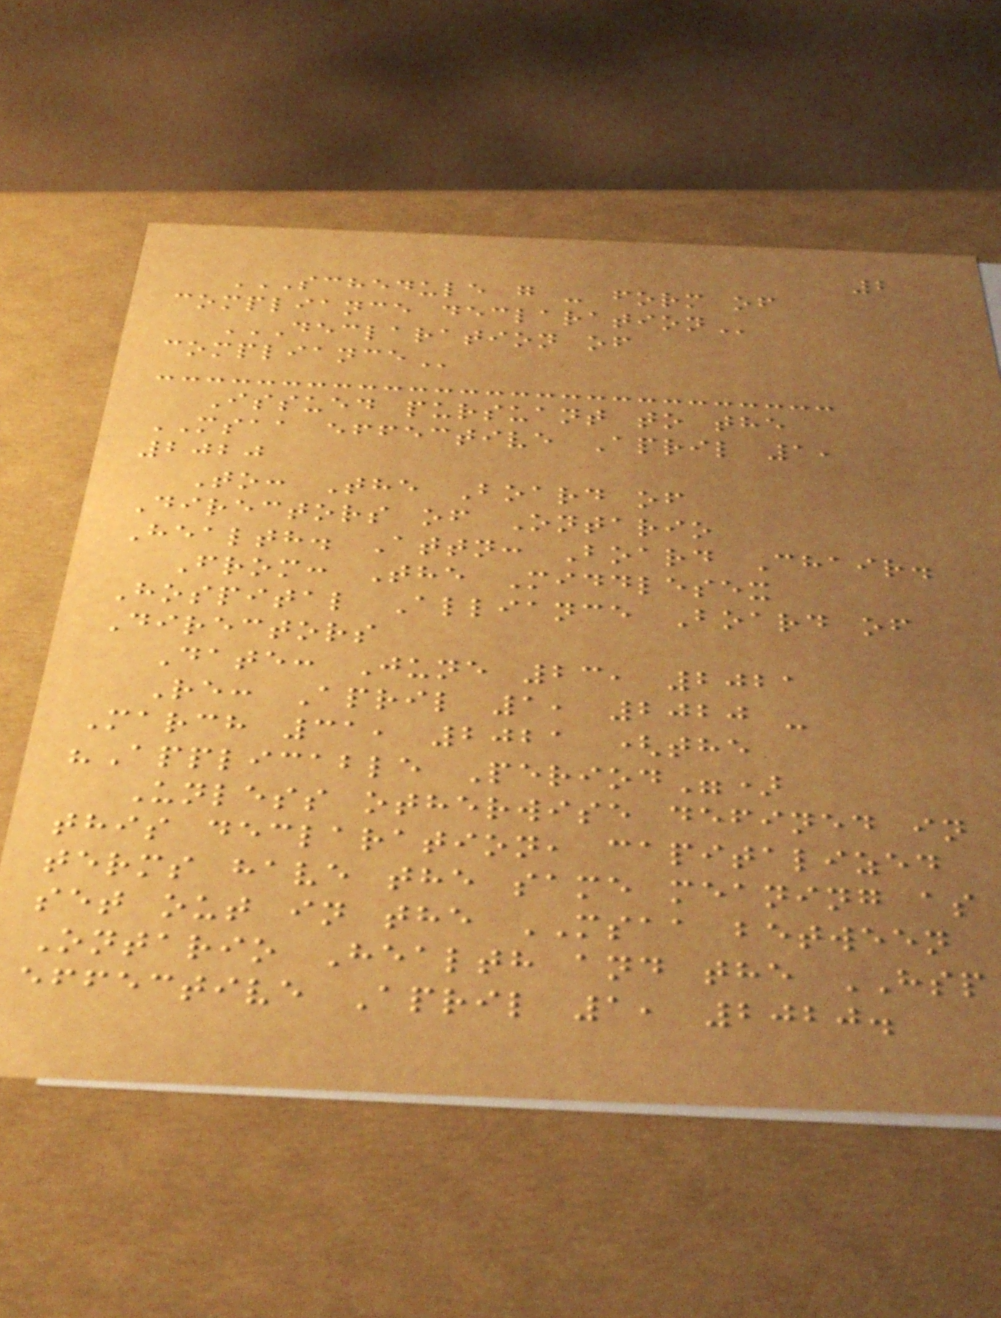2
SCHEDULE G - FORM OF
COMPLIANCE DECLARATION
DECLARATION OF
COMPLIANCE
Issued pursuant to the
MSAA effective April 1,
2020
To: The Board of
Directors of Ontario
Health. Attn: Board Chair.
From: The Middlesex
Hospital Alliance Board of
Directors
Date: June 23, 2021
Re: April 1, 2020 -
March 31, 2021 (the
"Applicable Period")
Unless otherwise defined in
this declaration, capitalized
terms have the same meaning as
set out in the MSAA between
Ontario Health and the HSP
effective April 1, 2020.
